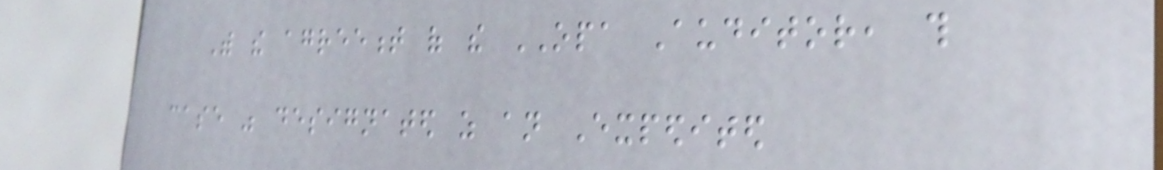With the agreement of the OPA Auditor, this
case was designated as an Expedited
